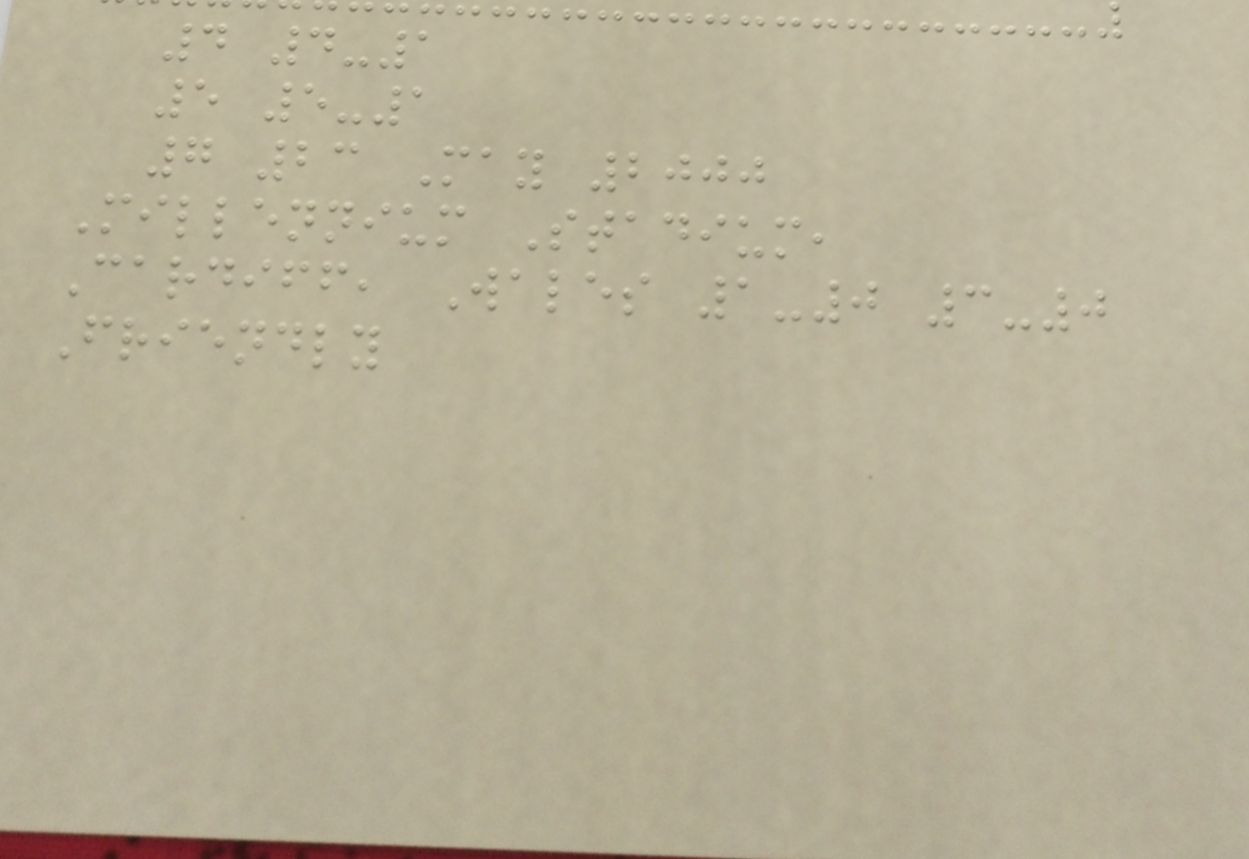4 4-1
5 5-1
7 23 May 2000
Millennium Stadium,
Cardiff, Wales 1-0 3-0
Friendly
